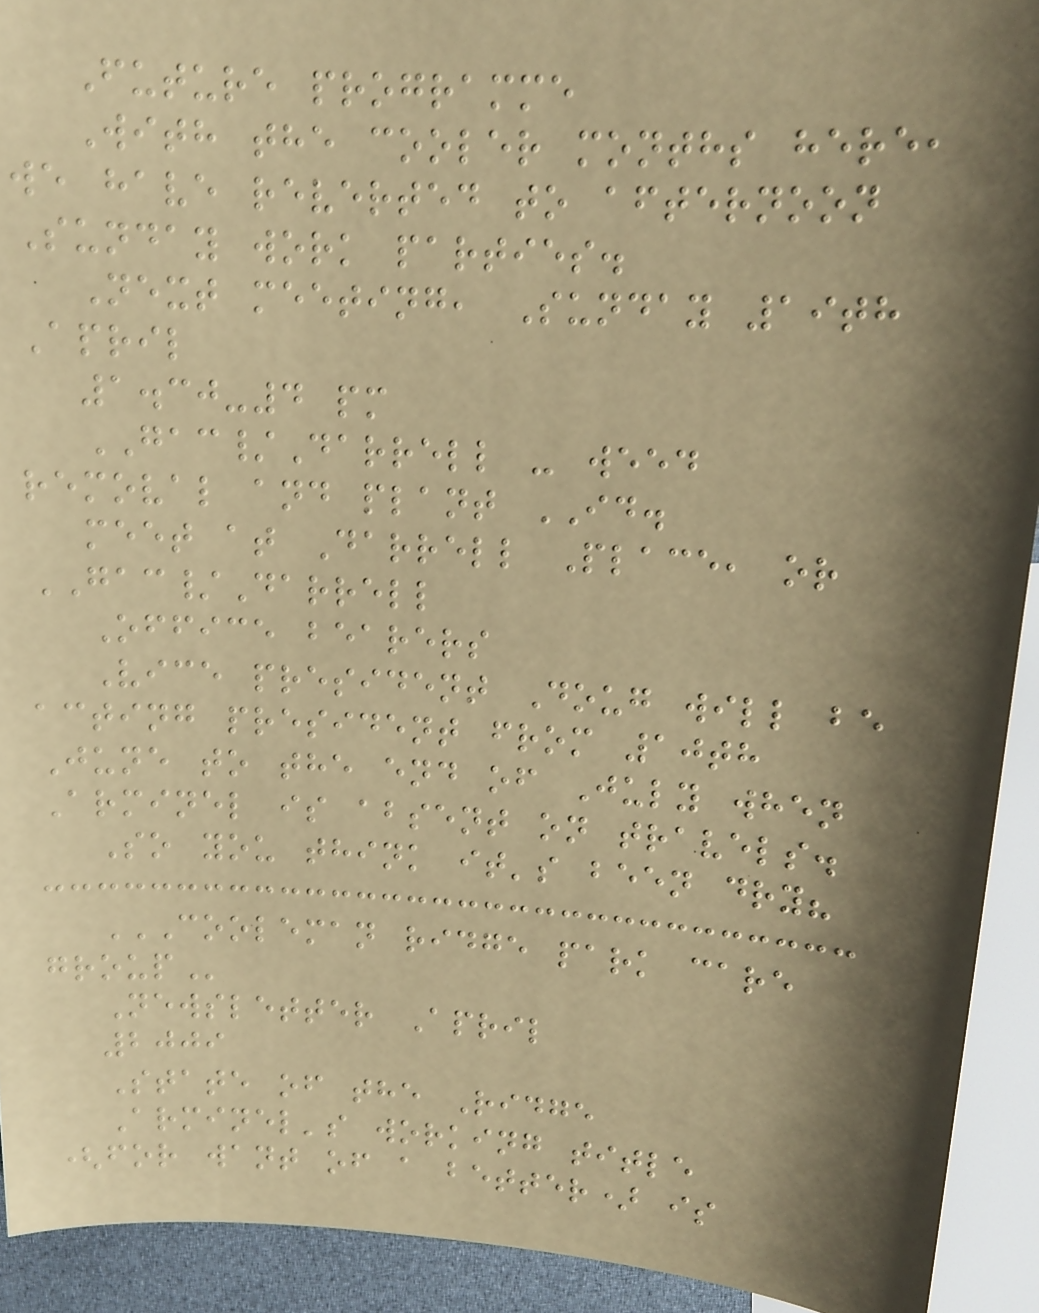Future programme
With the cooler months here,
we have reverted to afternoon
Sunday work parties.
Next meeting, Sunday 19th
April
1.30-4 pm
GAC/Darrell - weed
removal and plant ID.
meet at Darrell Place, or
GAC/Darrell
Office bearers
Vice president Doug will be
acting president from 10th
June to the end of July when
Arminel is absent on travels.
So you think it's been dry?
COOLEMAN RIDGE PARK CARE
GROUP
Newsletter April
2009
State of the Ridge
Arminel's working title
(for want of a better) is
